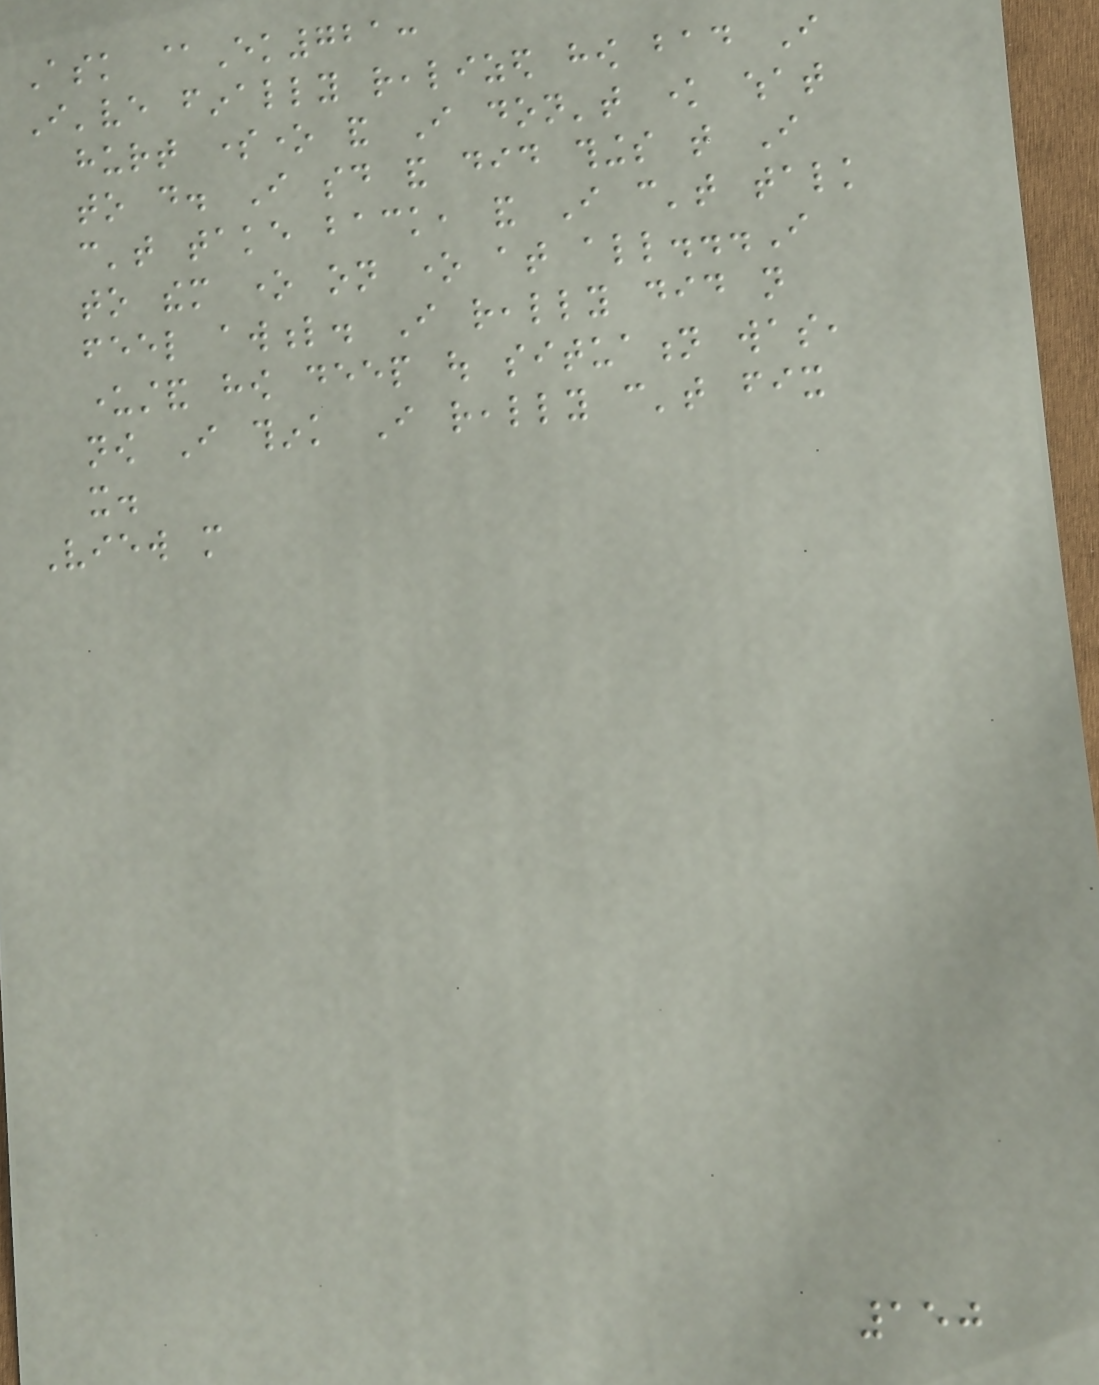Ask @Ek721:
I've finally realized how bad I
hurt someone and I don't know what
to do. I said and did things that I
can't take back, and I can't talk
to them one on one at all...I
feel awful. I really did not
understand how deep out situation was,
now I think I really can't fix
it.
View more
150
